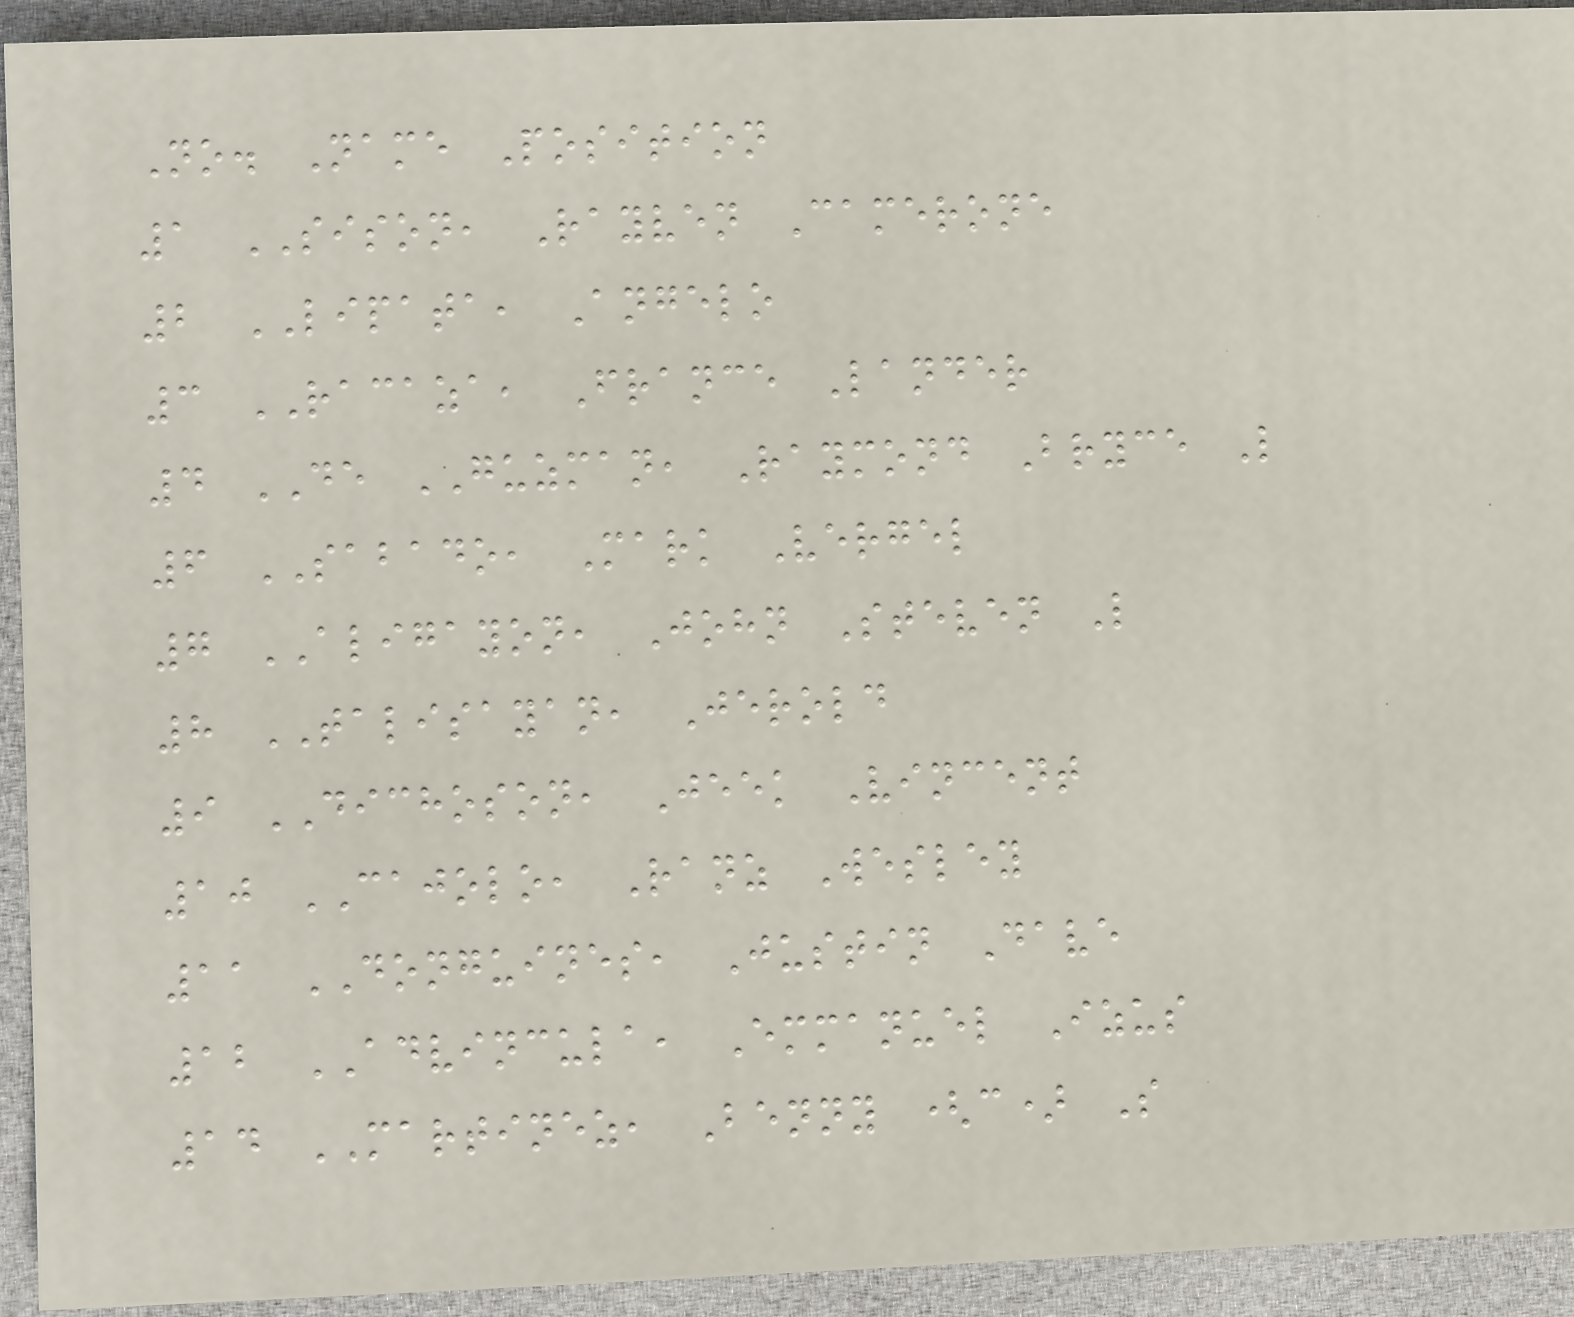No. Name Position
1 SISON, Rayven Camerone
2 LIPATA, Angelo
3 RACAZA, France Lander
4 DE GUZMAN, Raymond Bryce L
6 SABADO, Mark Vergel
7 ALIGAYON, John Steven L
8 TALISAYAN, Jerold
9 DICHOSON, Jeek Vincent
10 CAJOLO, Ranz Wesley
11 DONGUINES, Justin Dave
12 ADVINCULA, Emmanuel Izus
14 MARTINEZ, Benny (c) S
